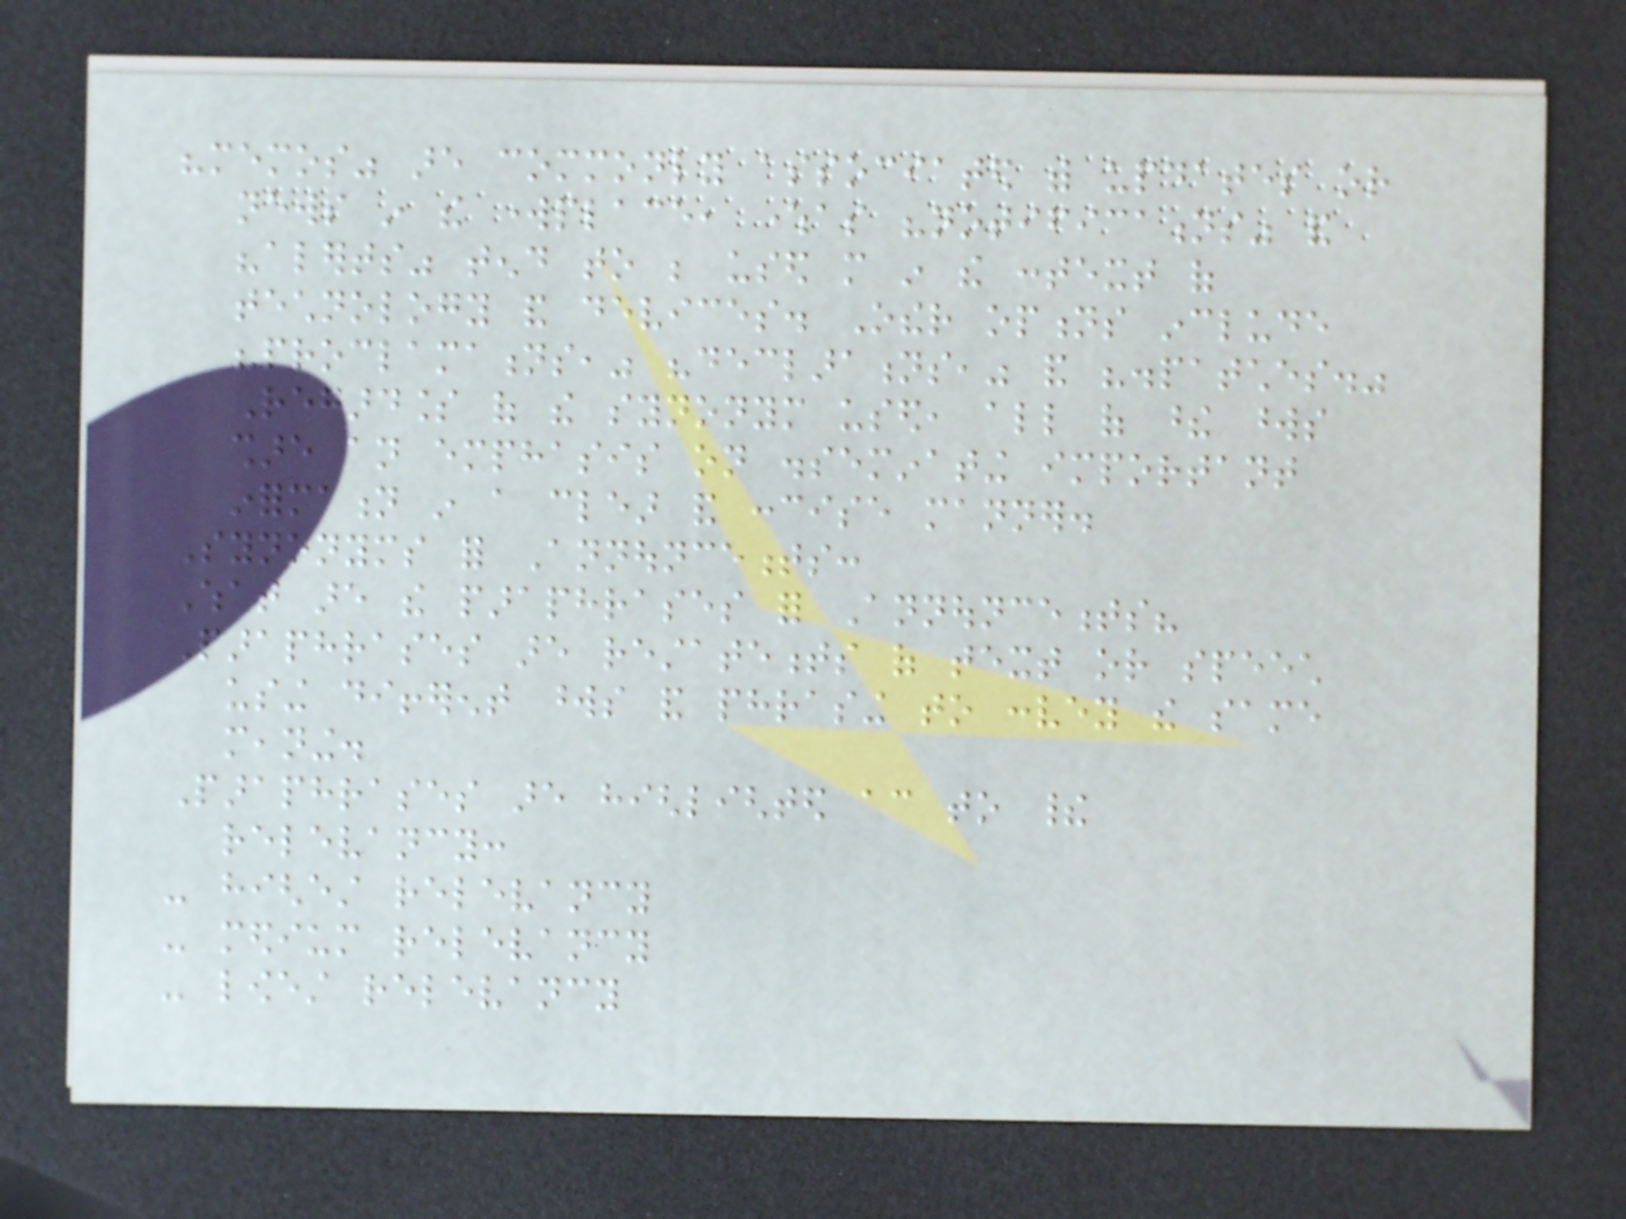"memos" are commonly associated with updates or
news in the workplace, whereas "notifications" and
"alerts" tend to be used more in the context of
technology and devices. Other options include
"proclamations," "declarations," and "dispatches."
Regardless of the synonym used, all of these words
share an emphasis on disseminating important
information in a clear and concise manner.
Synonyms for Announcements:
What are the paraphrases for Announcements?
Paraphrases are restatements of text or speech
using different words and phrasing to convey the same
meaning.
Paraphrases are highlighted according to their
relevancy:
- highest relevancy
- medium relevancy
- lowest relevancy
